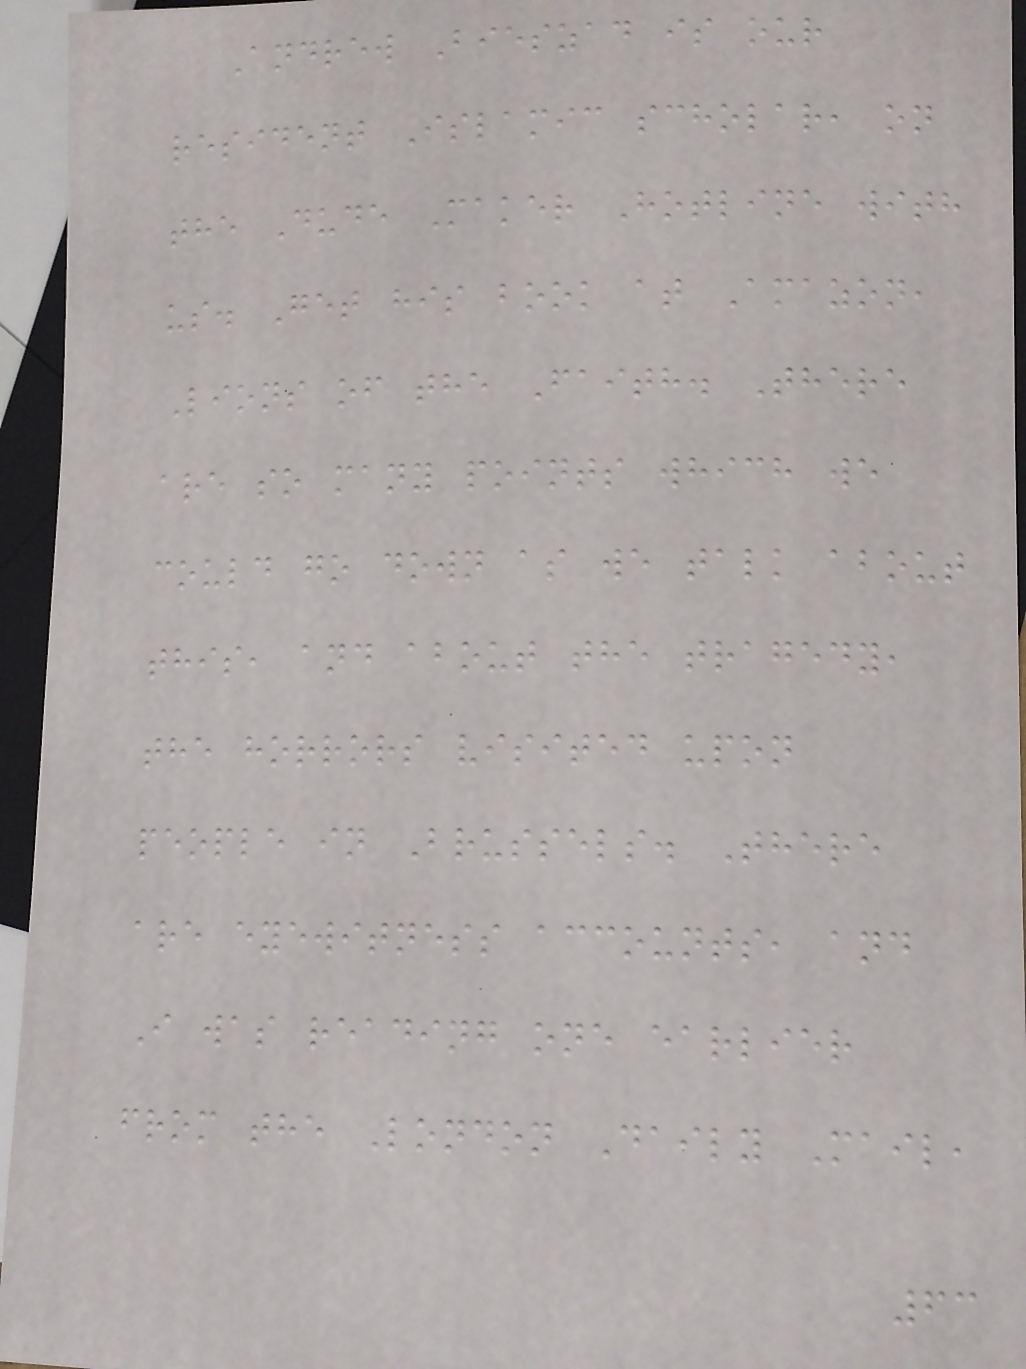Andrew Bieszad is our
resident Islamic scholar, on
the Dude Maker Hotline with
us. Get his book at Amazon,
Lions of the Faith. There
are so many points which we
could go down as we talk about
this, and about the tragedy,
the horrors visited upon
people in Brussels. There
are eyewitness accounts, and
I was reading one earlier
from the London Daily Mail,
63
